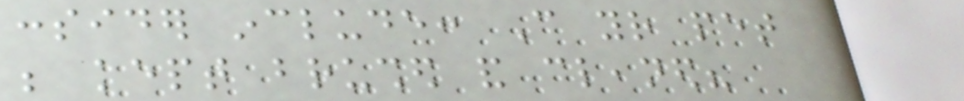consider include: Can your pet
be kept brushed and cleaned?
